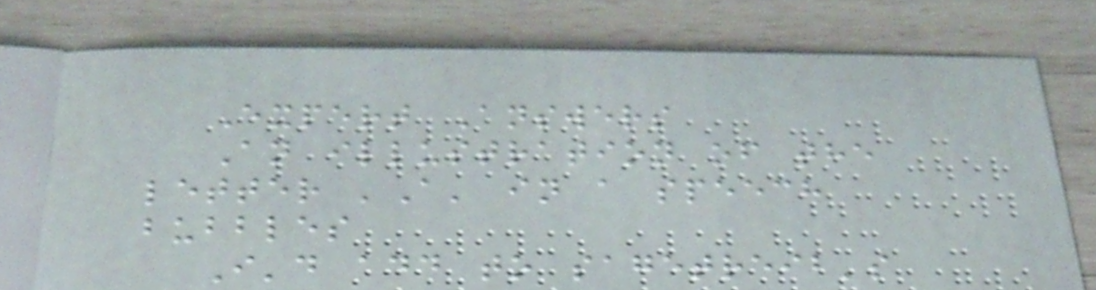Expert Answers
An illustration of the
letter 'A' in a speech
bubbles
I'd add to sagetreib's
